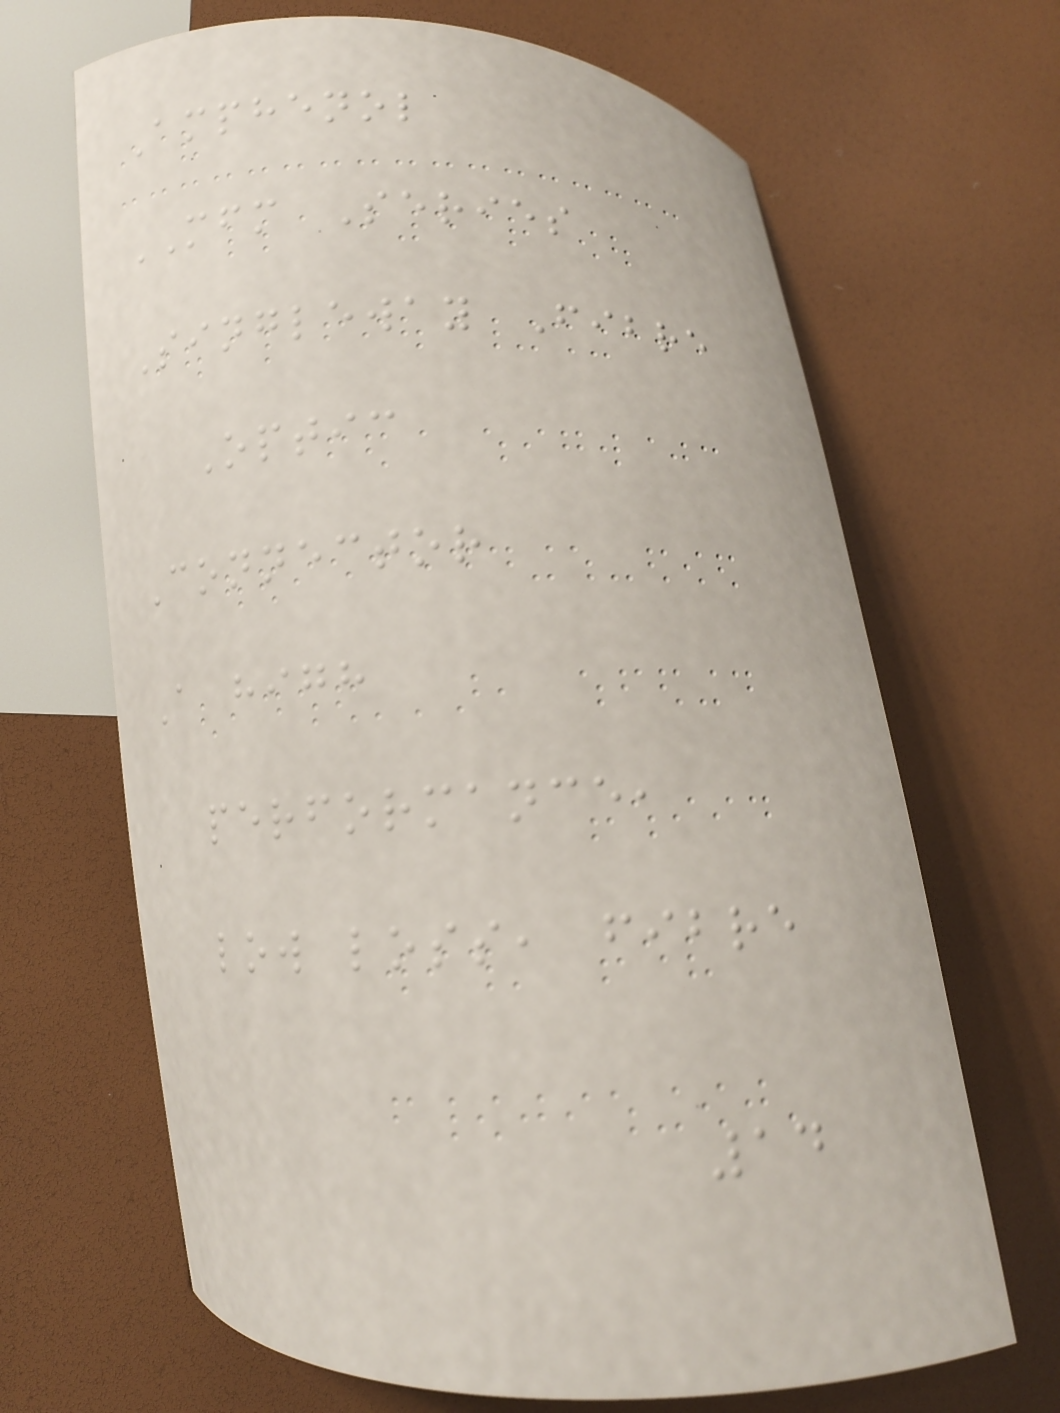Amphenol
MFM Series
Singleway Fibre
Optic
Connector
A high
performance,
low loss, fibre
14
